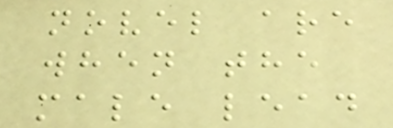novel are
when the
male lead
